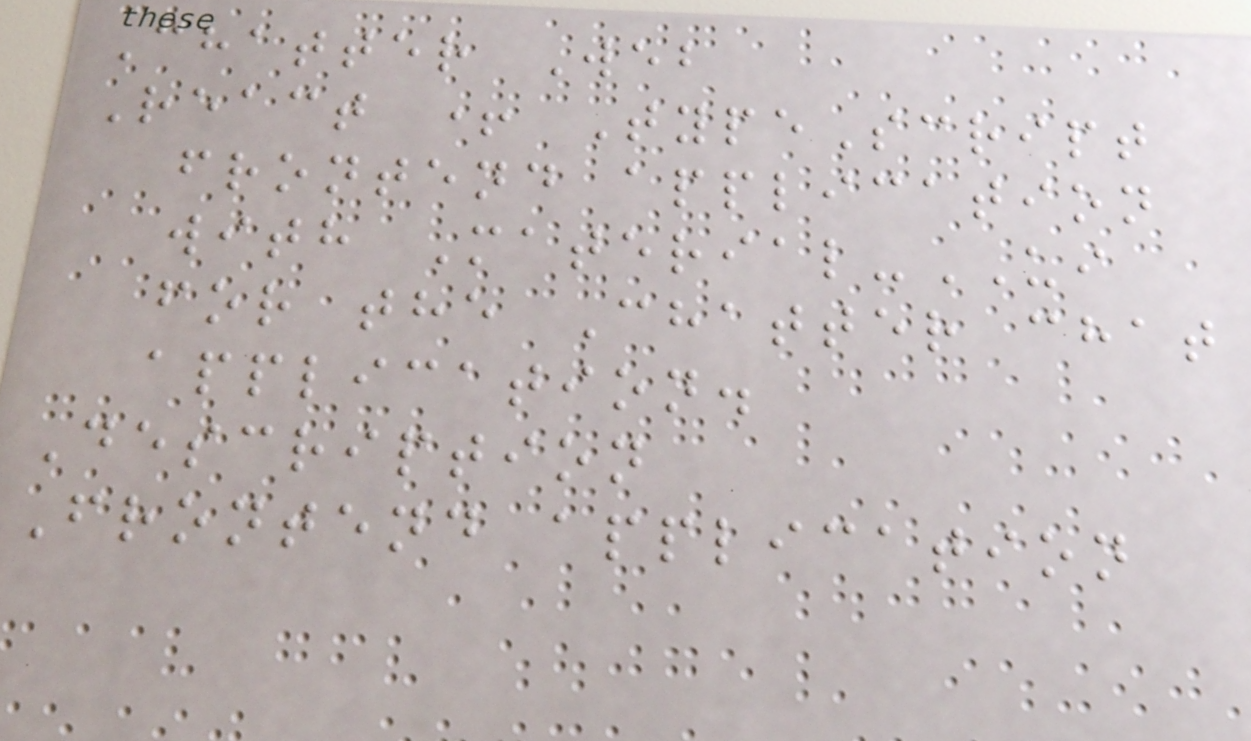Chatter Web
React + TypeScript
frontend application
with Material-UI
for the Chatter chat
application.
Description
Frontend application
